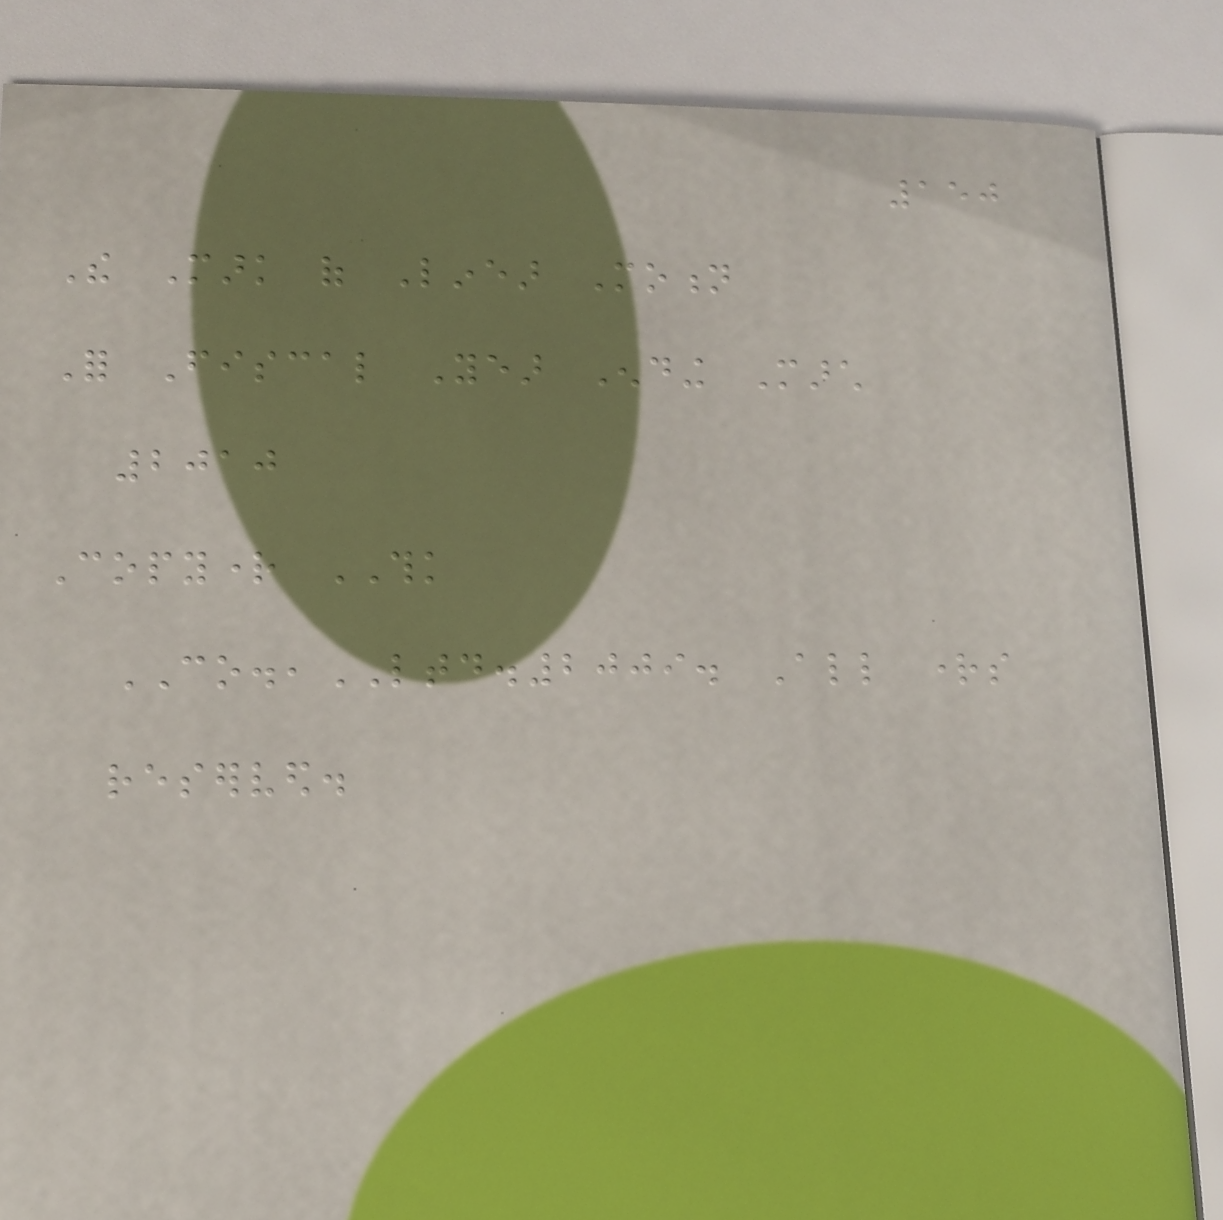150
The Mark of Linear Motion
For Fiscal Year Ending March
2010
Copyright THK
CO.,LTD.2009. All rights
reserved.
